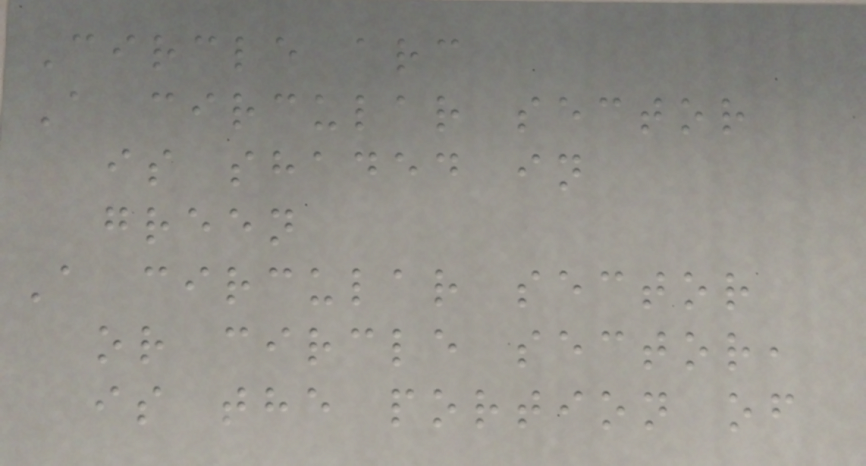Circle arc
A circular sector
is shaded in
green
A circular sector
or circle sector,
is the portion of
